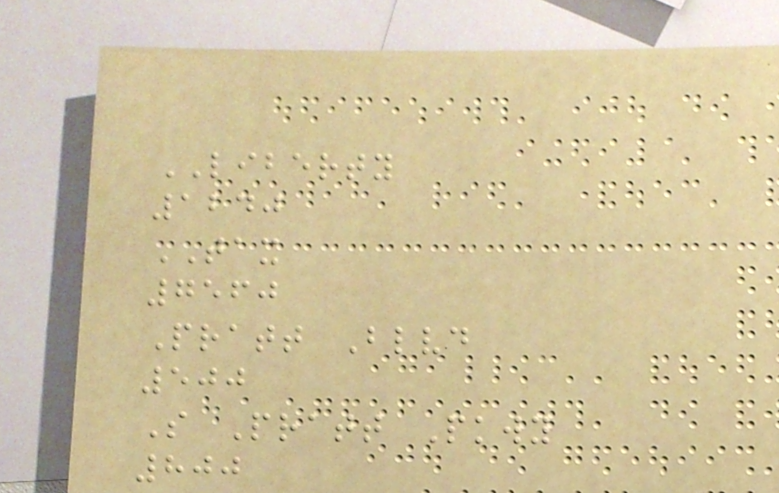LIBERTY
1240
TAX
7560
Pratt Blvd
500
S Pratt Pkwy
800
